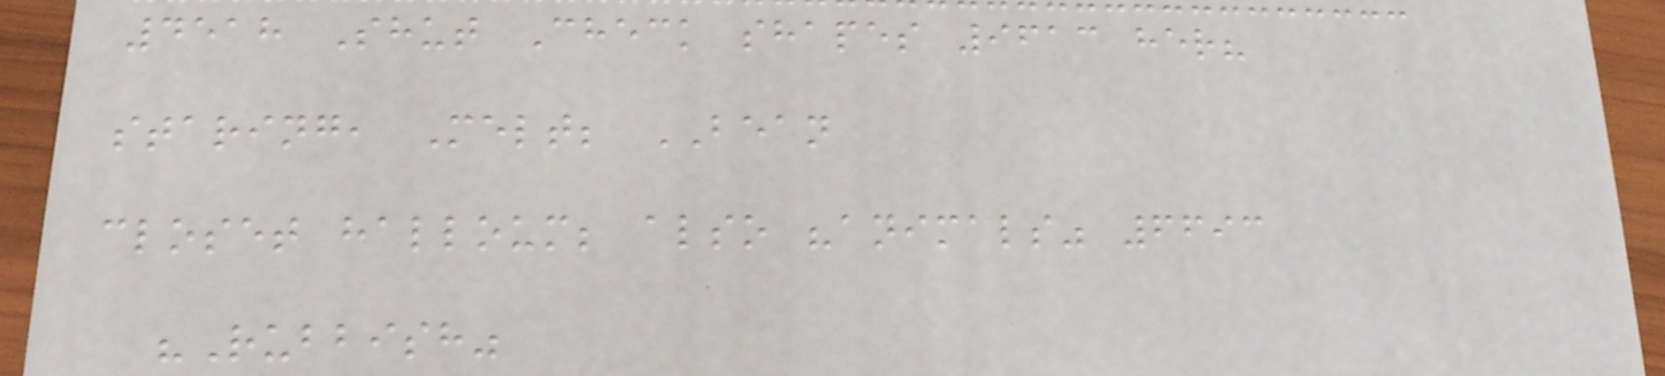4518 Shut Check shapes 9613 her?
staring, Melt; BEAN
closet halloum; also "animals" 6693
"Rubbish"
